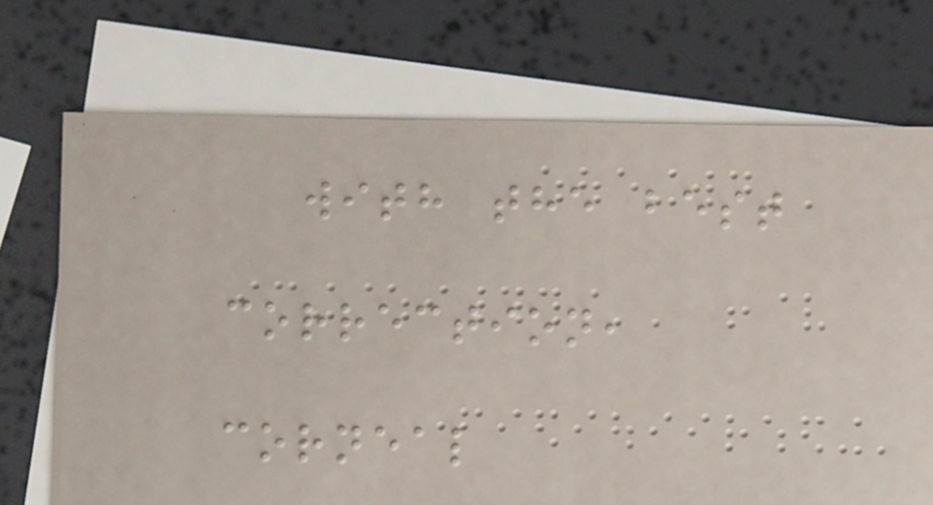with the best
correction,
corneal
